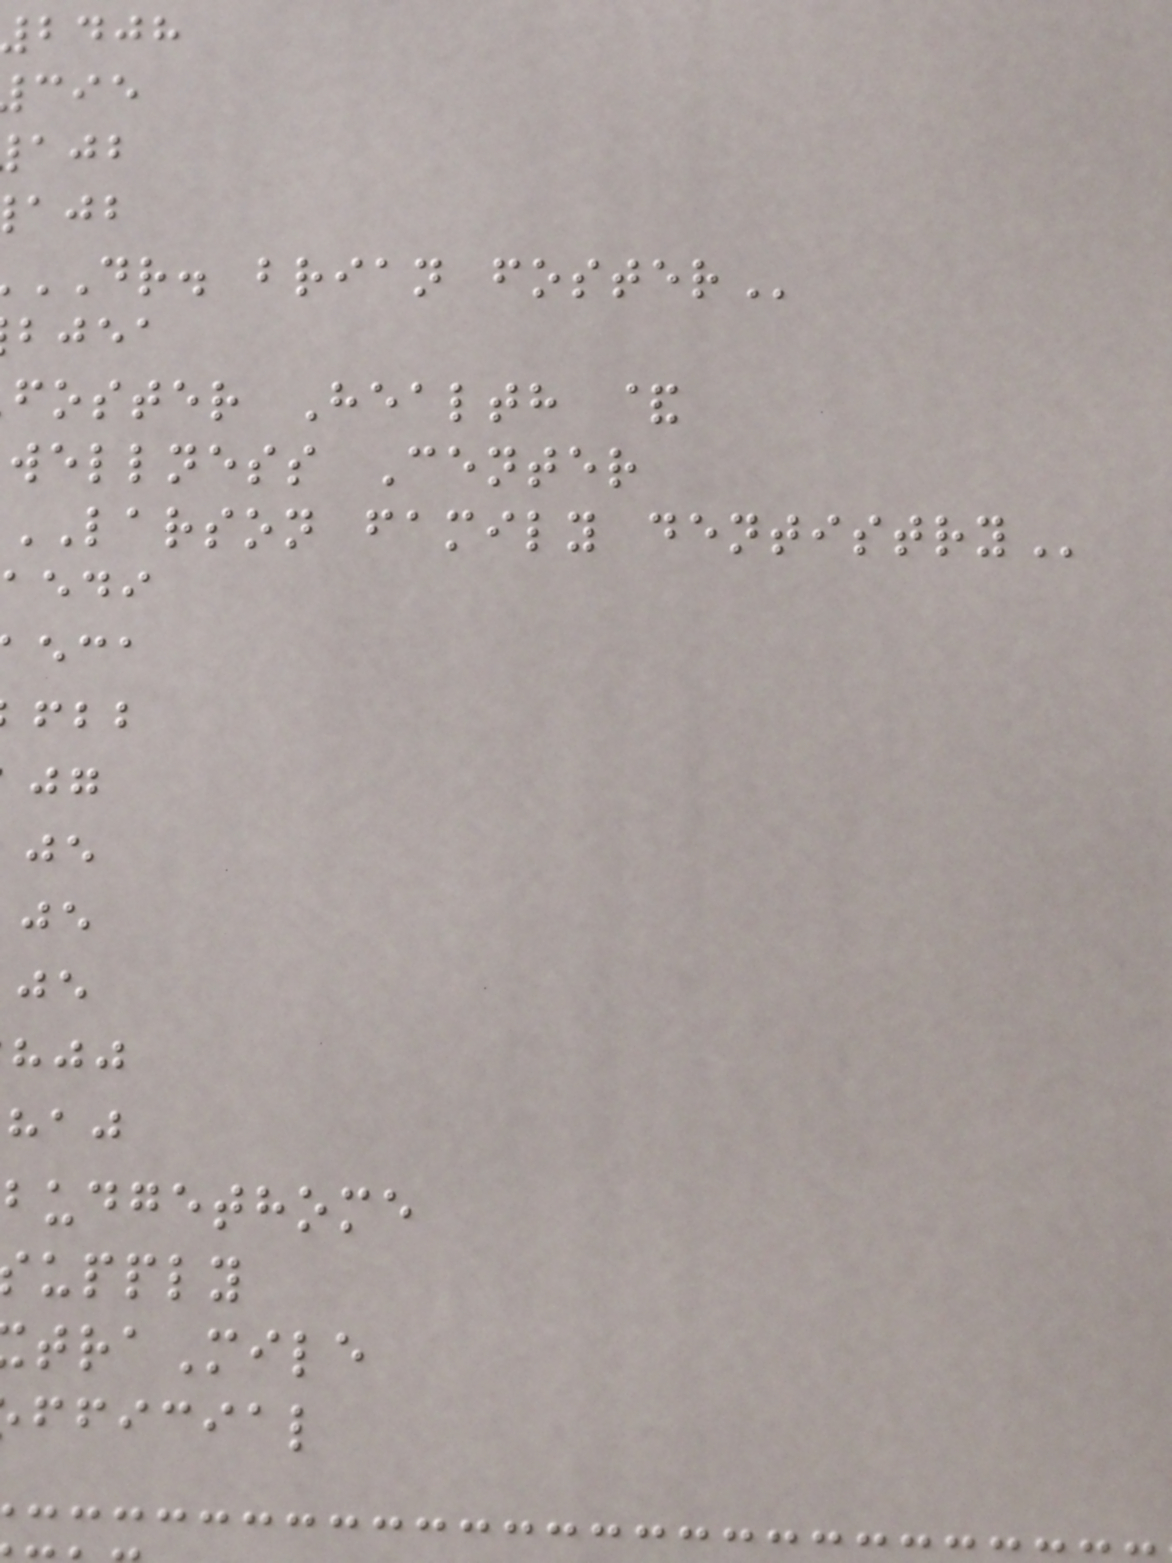bdjh
DR. brian
bjea
foster Health &
wellness Center
LARSON family
aedi
budgethome
upply
traMile
fficial
